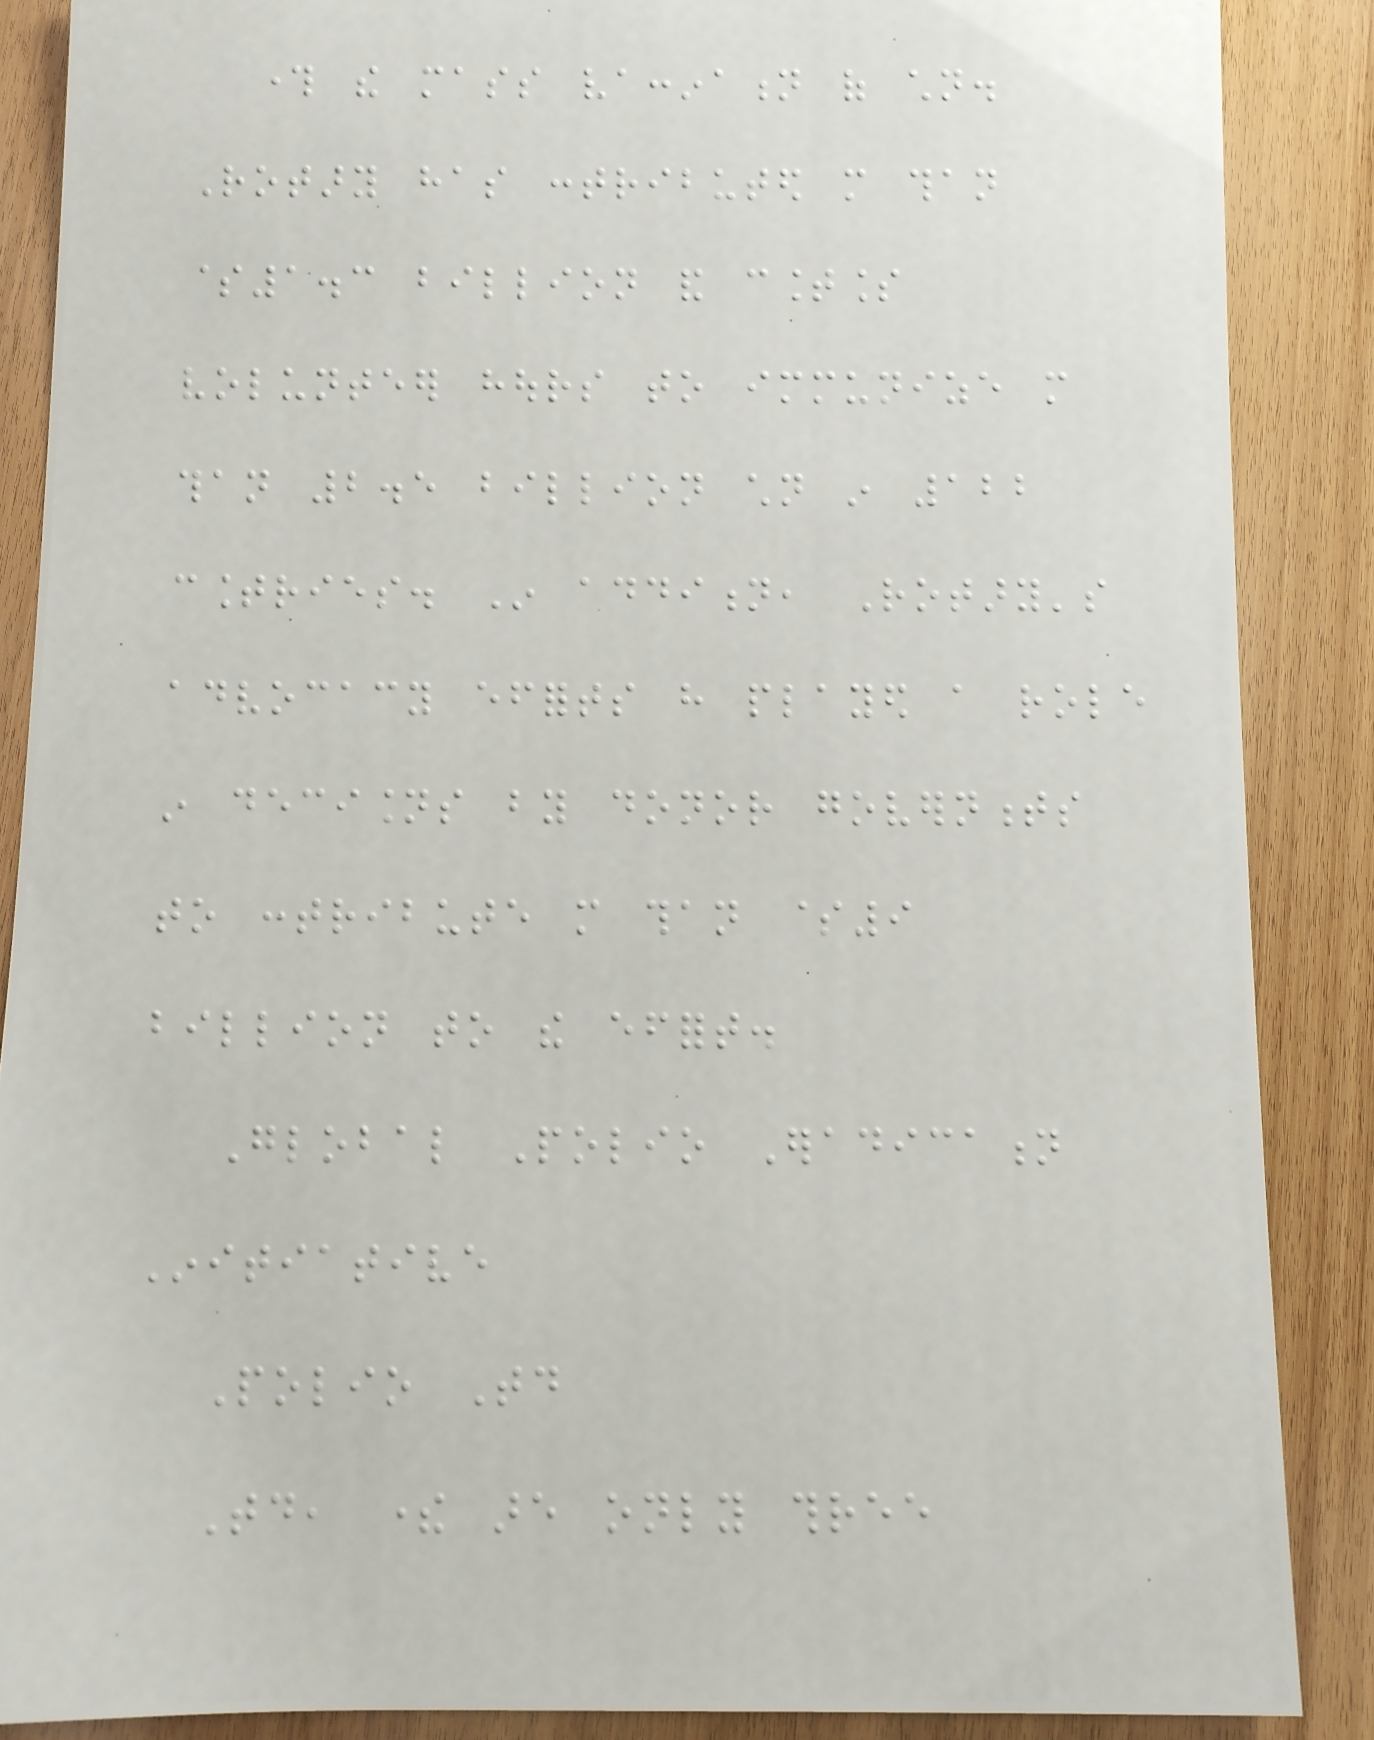through the mass vaccination of children.
Rotary has contributed more than
$1.3 billion and countless
volunteer hours to immunize more
than 2.5 billion children in 122
countries. In addition, Rotary's
advocacy efforts have played a role
in decisions by donor governments
to contribute more than $9
billion to the effort.
Global Polio Eradication
Initiative
Polio Today
Today, there are only three
